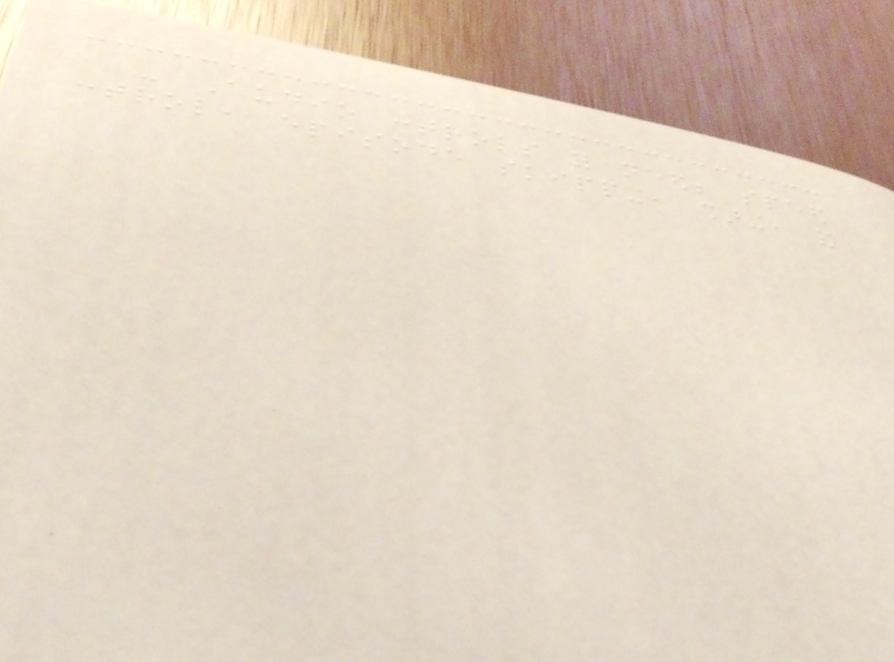- Audio controls you need; speed
control, episode skipping, sharing, and
